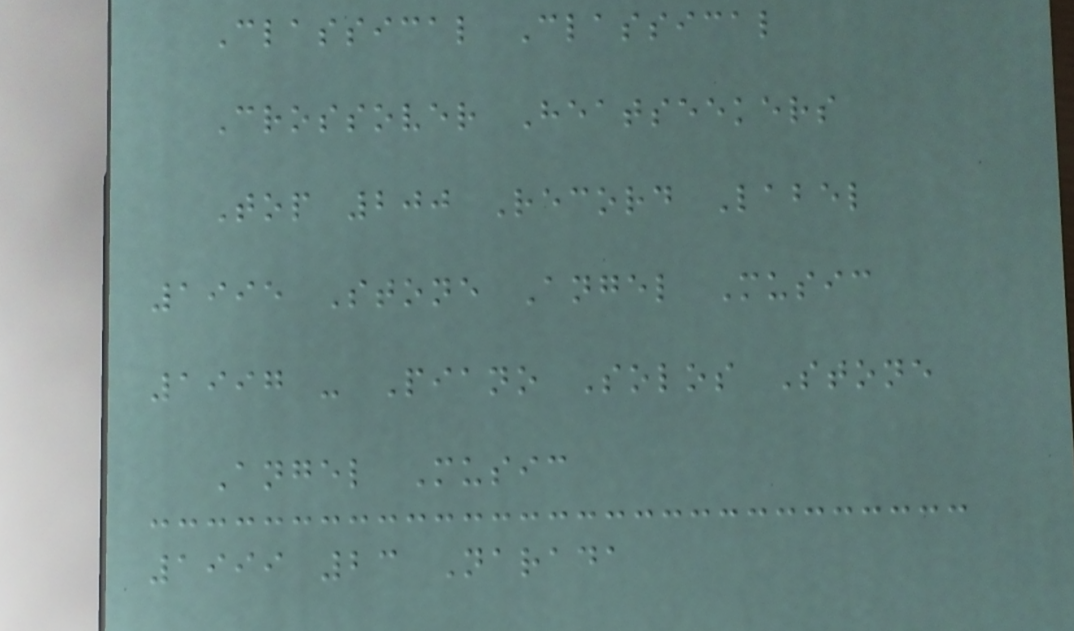Classical Classical
Crossover Heatseekers
Top 200 Record Label
1995 Stone Angel Music
1997 - Piano Solos Stone
Angel Music
1999 23 Narada
